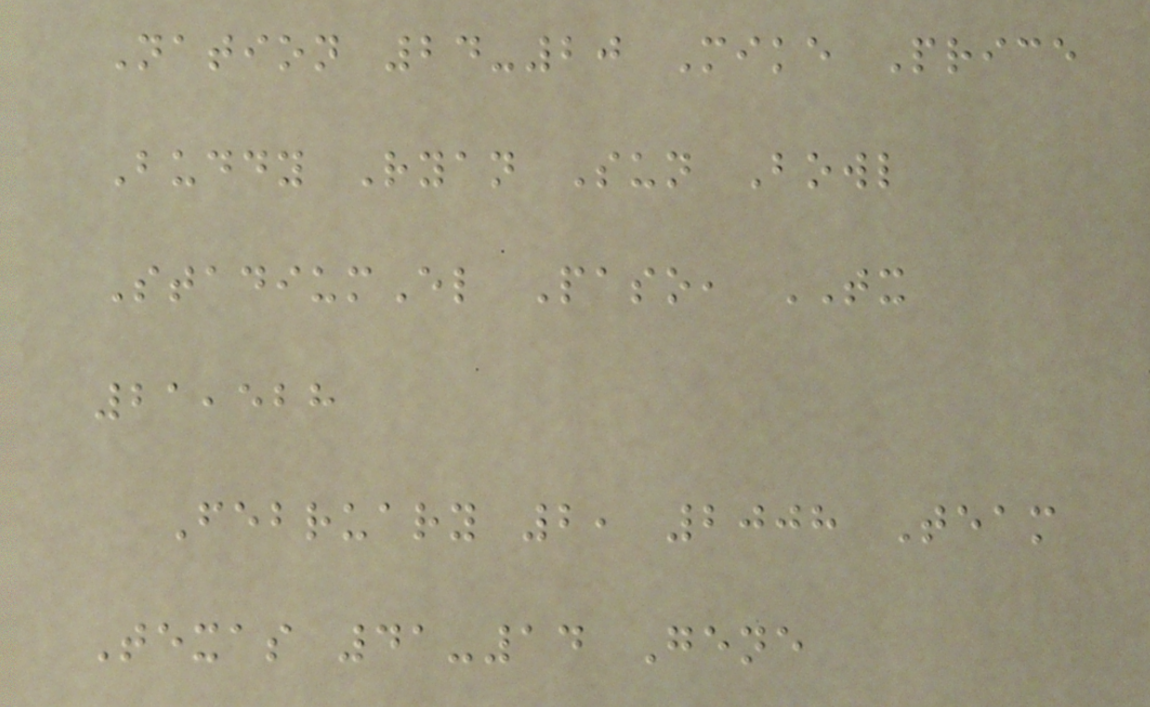Nation 24-20 Mike Price
Buddy Ryan Sun Bowl
StadiumEl Paso, TX
21,528
February 2, 2008 Team
Texas 41-14 Gene
